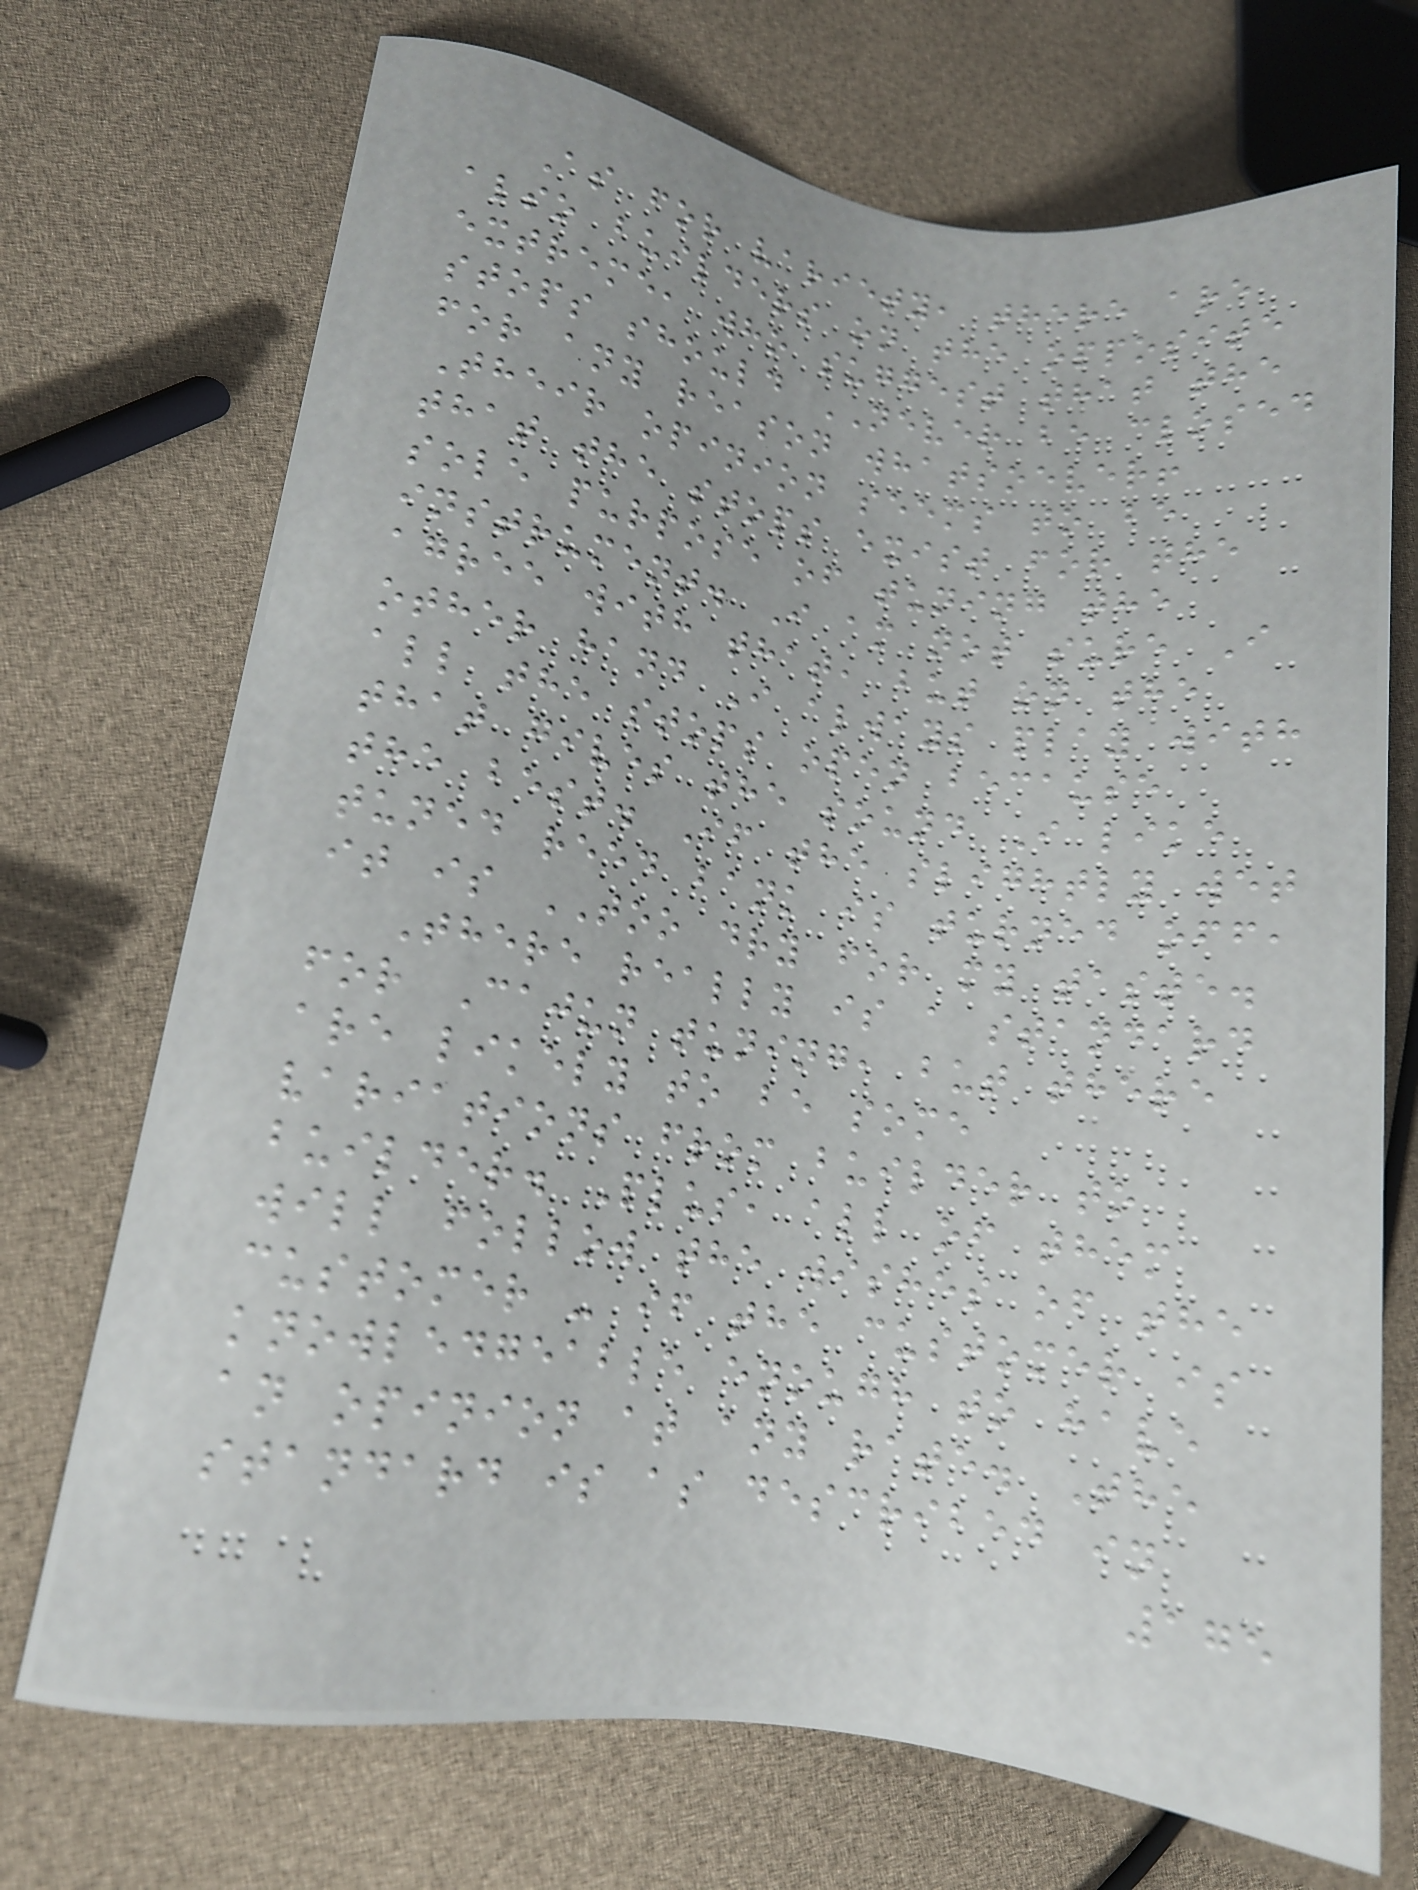As for variety, there are
also builders on the opposite
extreme, who suggest that the
stops should NEVER be closed
for any reason whatsoever!
Their opinion seems to be
that the stops exist for the
sole purpose of tuning the
instrument. I am not sure I
agree with that, but on the
other hand I always play with
all the stops open because
that gives the sound I like
the best. If the slightly wet
tuned reed bank is turned off,
it is TOO dry for my taste.
There really is a standard
for Cajun tuning, but there
are likely to be some
variations from builder to
builder. Plus, all of them
will follow the wishes of the
customer - if the customer is
knowledgeable enough to have
an opinion at any rate. The
standard is as described in
175
